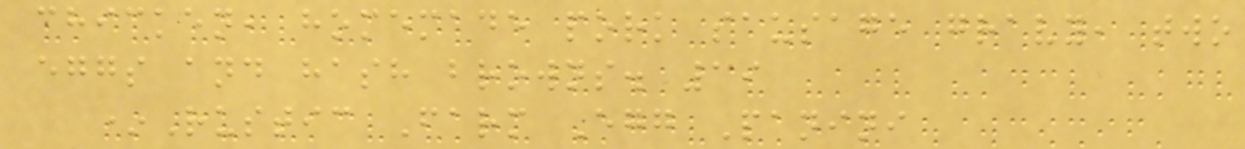chicken, homemade pork sausage gravy, two
eggs and hash browns. 19
*Rustic Farm Egg Panini
